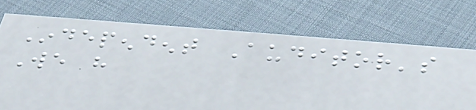Independent Auditor's
We have
